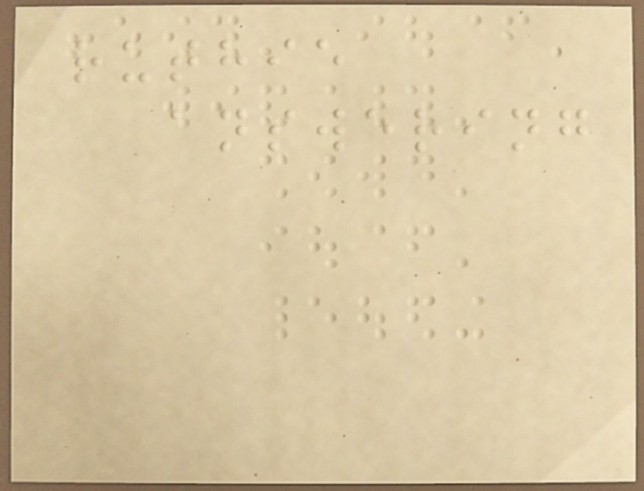ruthie
answering
